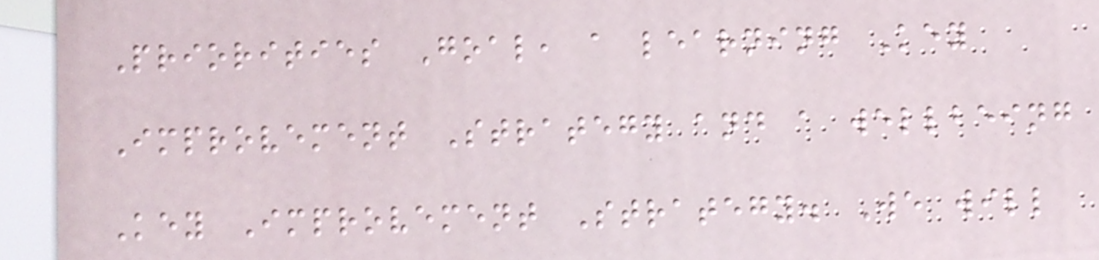Priorities Goal, a learning Key
Improvement Strategy and a wellbeing
Key Improvement Strategy. We will
